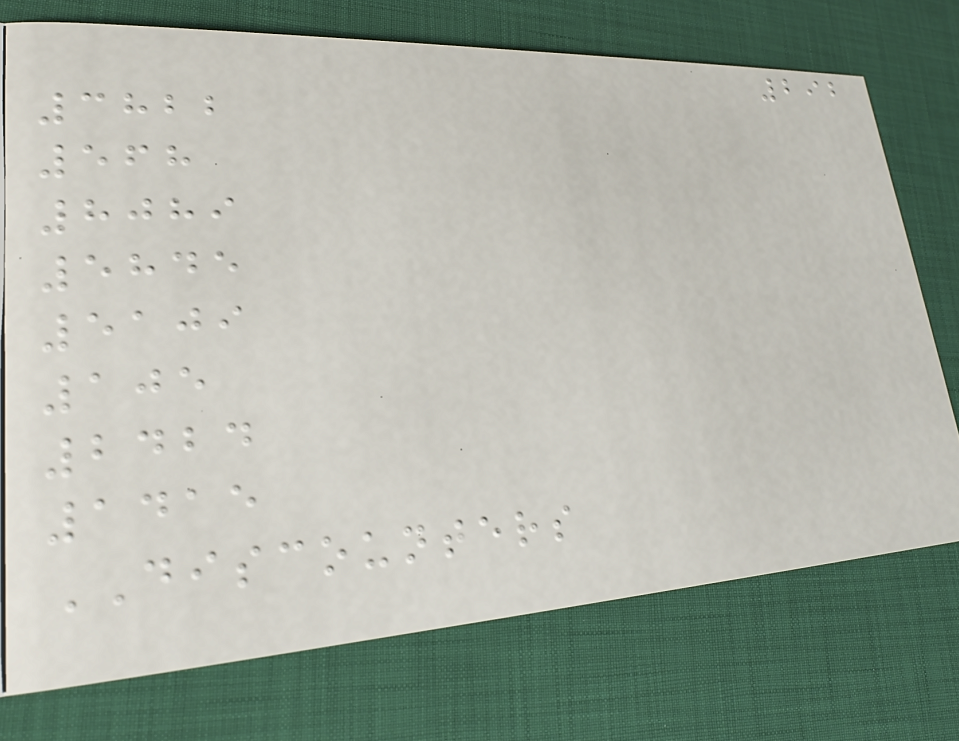292
3822
568
8089
5845
5109
105
2424
1415
DISCOUNTERS
